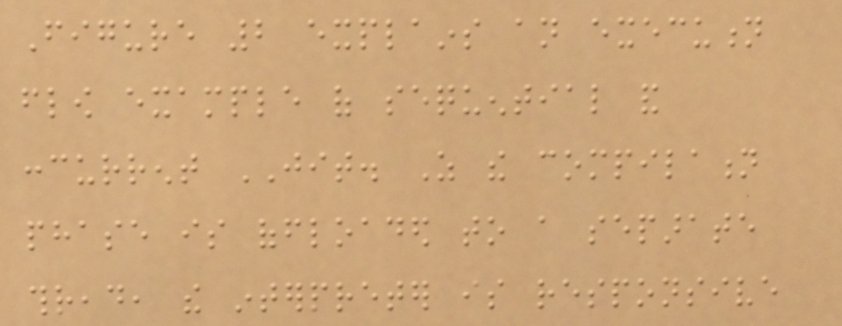Figure 2 explains an execution
flow example of sequential and
concurrent JIT. As the compilation
phase is offloaded to a separate
thread, the interpreter is responsive
